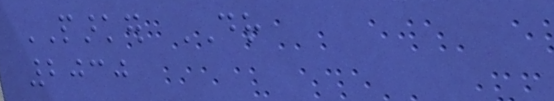PARKER DR
2030
